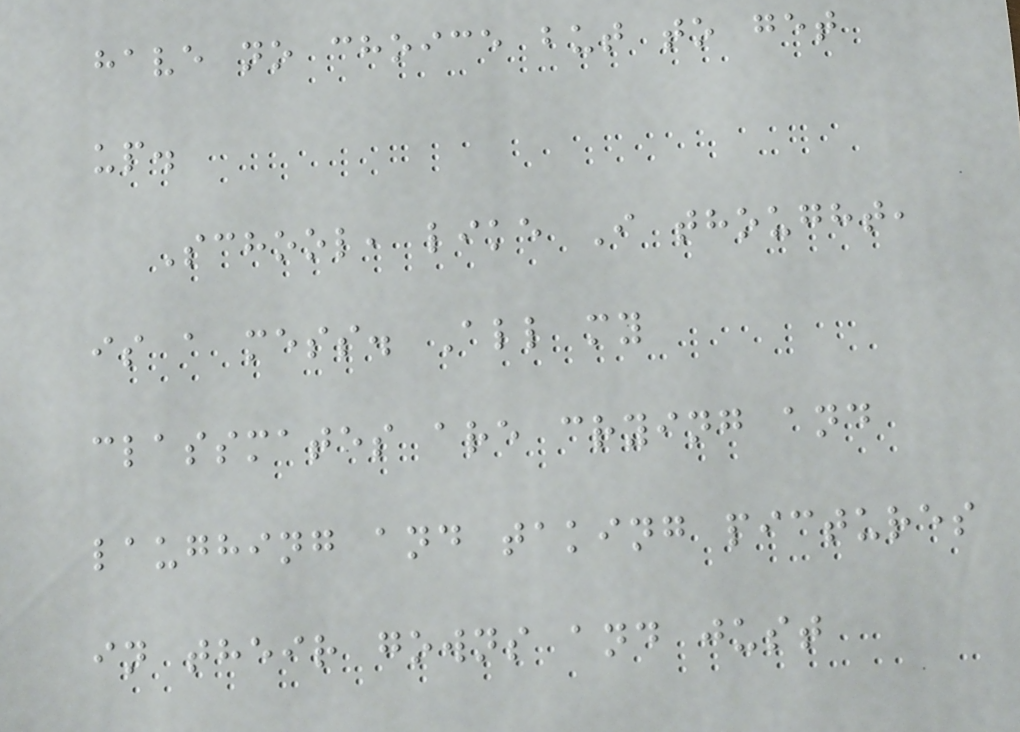have no choice but to get
up.
School, like I thought,
is a mess. All my
classmates are crying and
laughing and taking pictures
in their gowns and just
